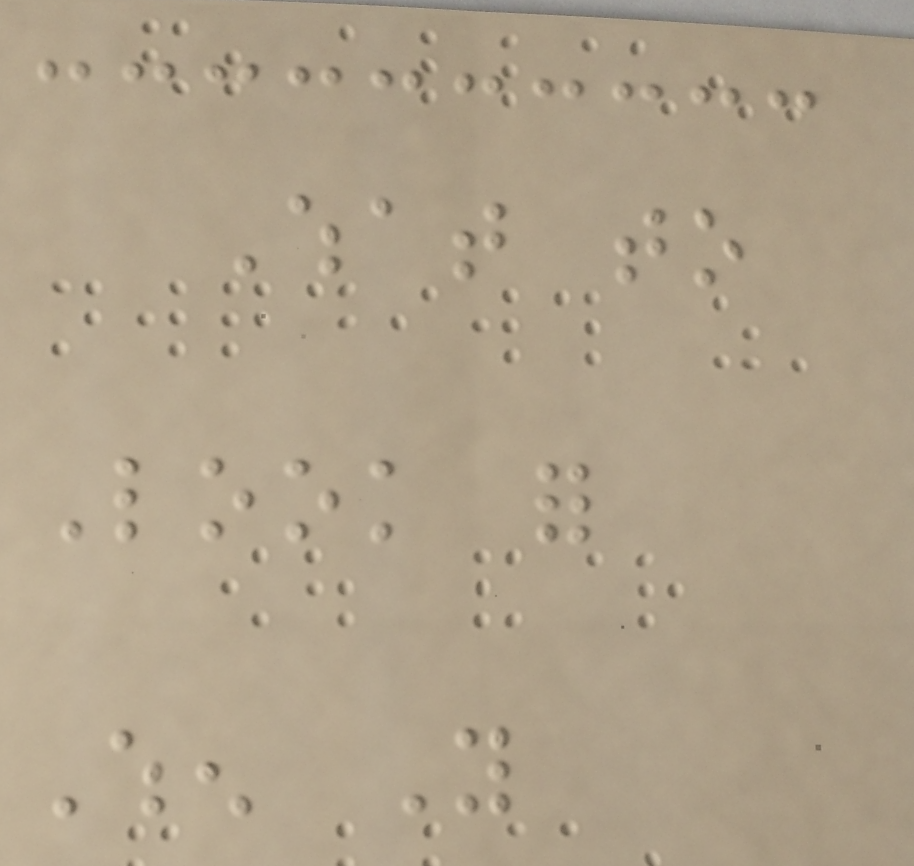What to
Look for
When You
